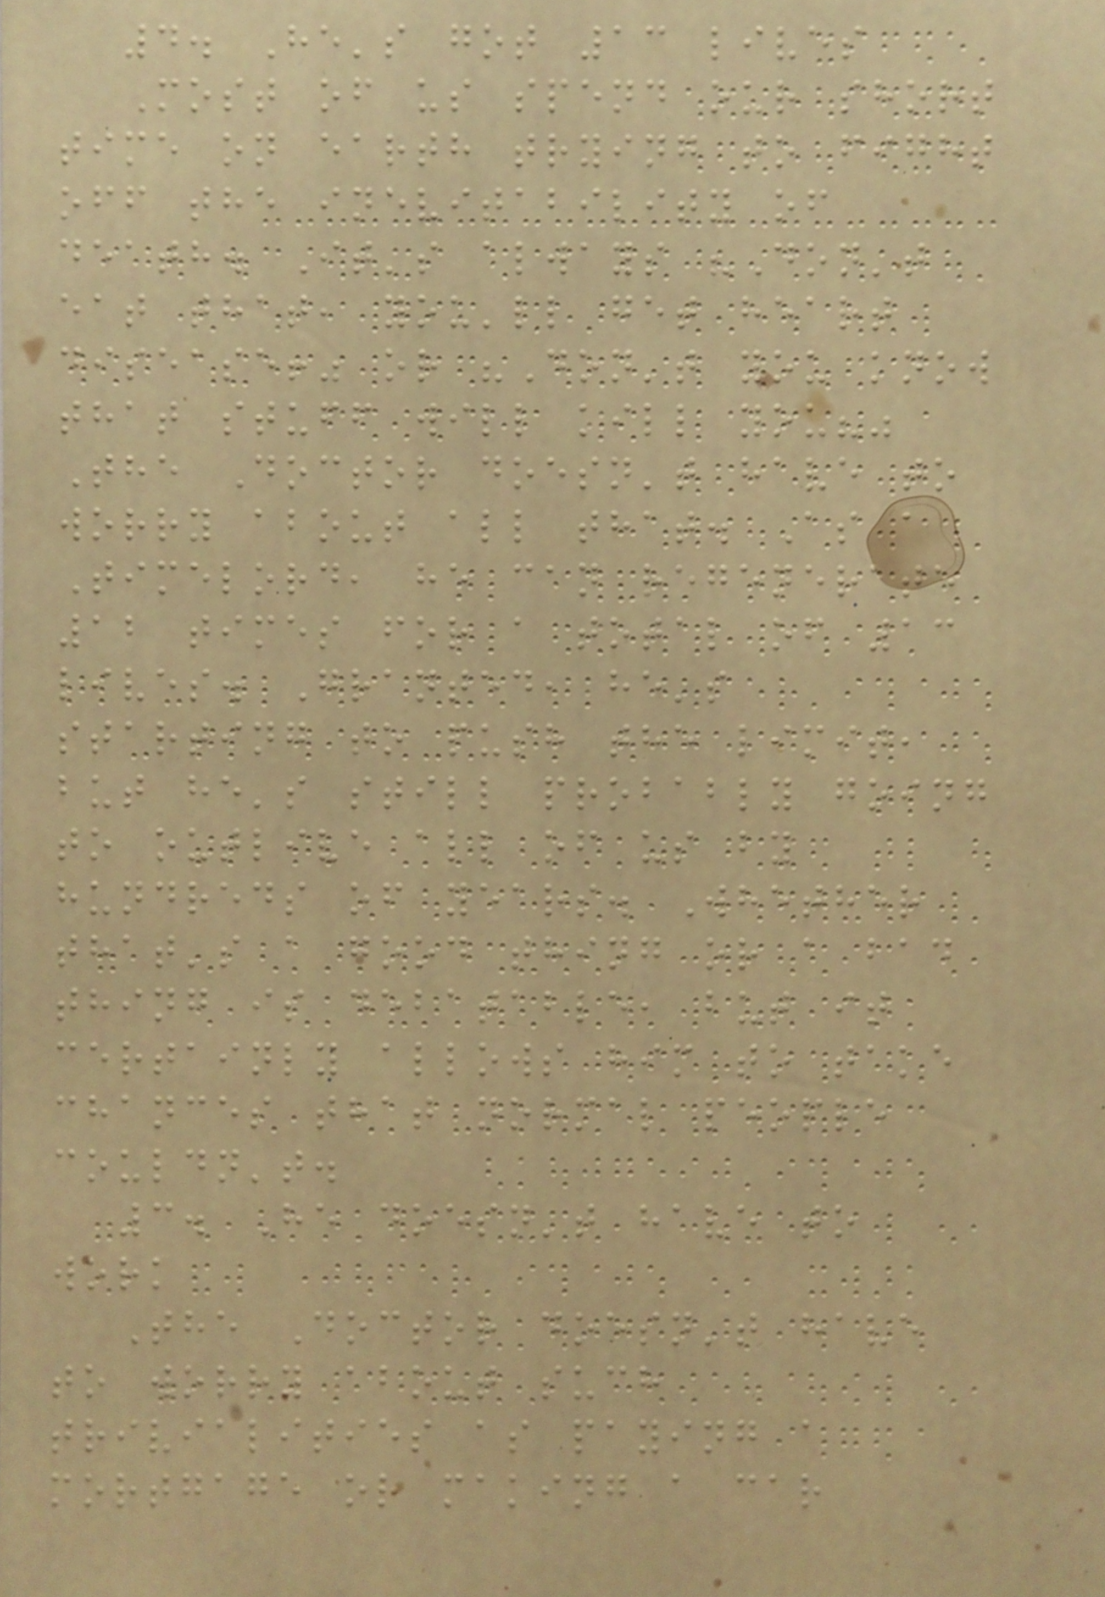4. He's got 13 lives
Most of us spend our short
time on earth trying to fight
off the inevitability of
death. It's always "Don't
eat that, you'll get heart
disease!" or "Don't you know
that stuff will kill you?"
The Doctor doesn't have to
worry about all that. As a
Timelord, he can regenerate
12 times for a total of 13
lives. Granted, he's
starting to push the limit,
but he's still probably going
to outlive all of us by
hundreds of years. Whether
that's a good thing or a bad
thing is debatable, but it
certainly allows him to take
chances that normal people
couldn't.
3. He doesn't have to
work
The Doctor doesn't have
to worry about such
trivialities as paying a
mortgage or making a car
